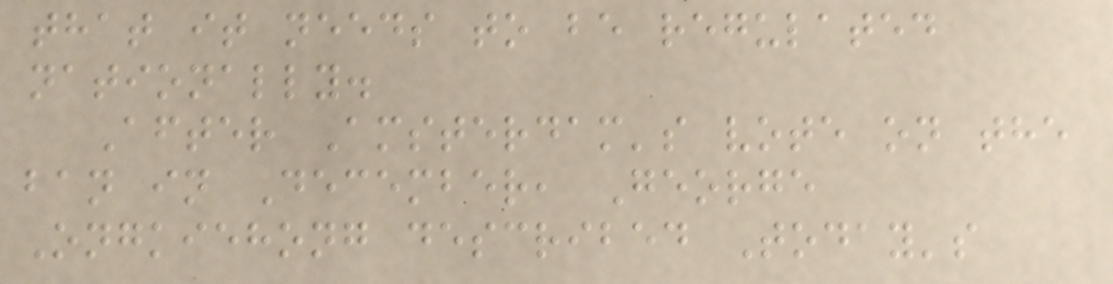that it needs to be regulated
nationally.
After Amsterdam's vote on the
ban in December, George
Ongkiehong described Today's
